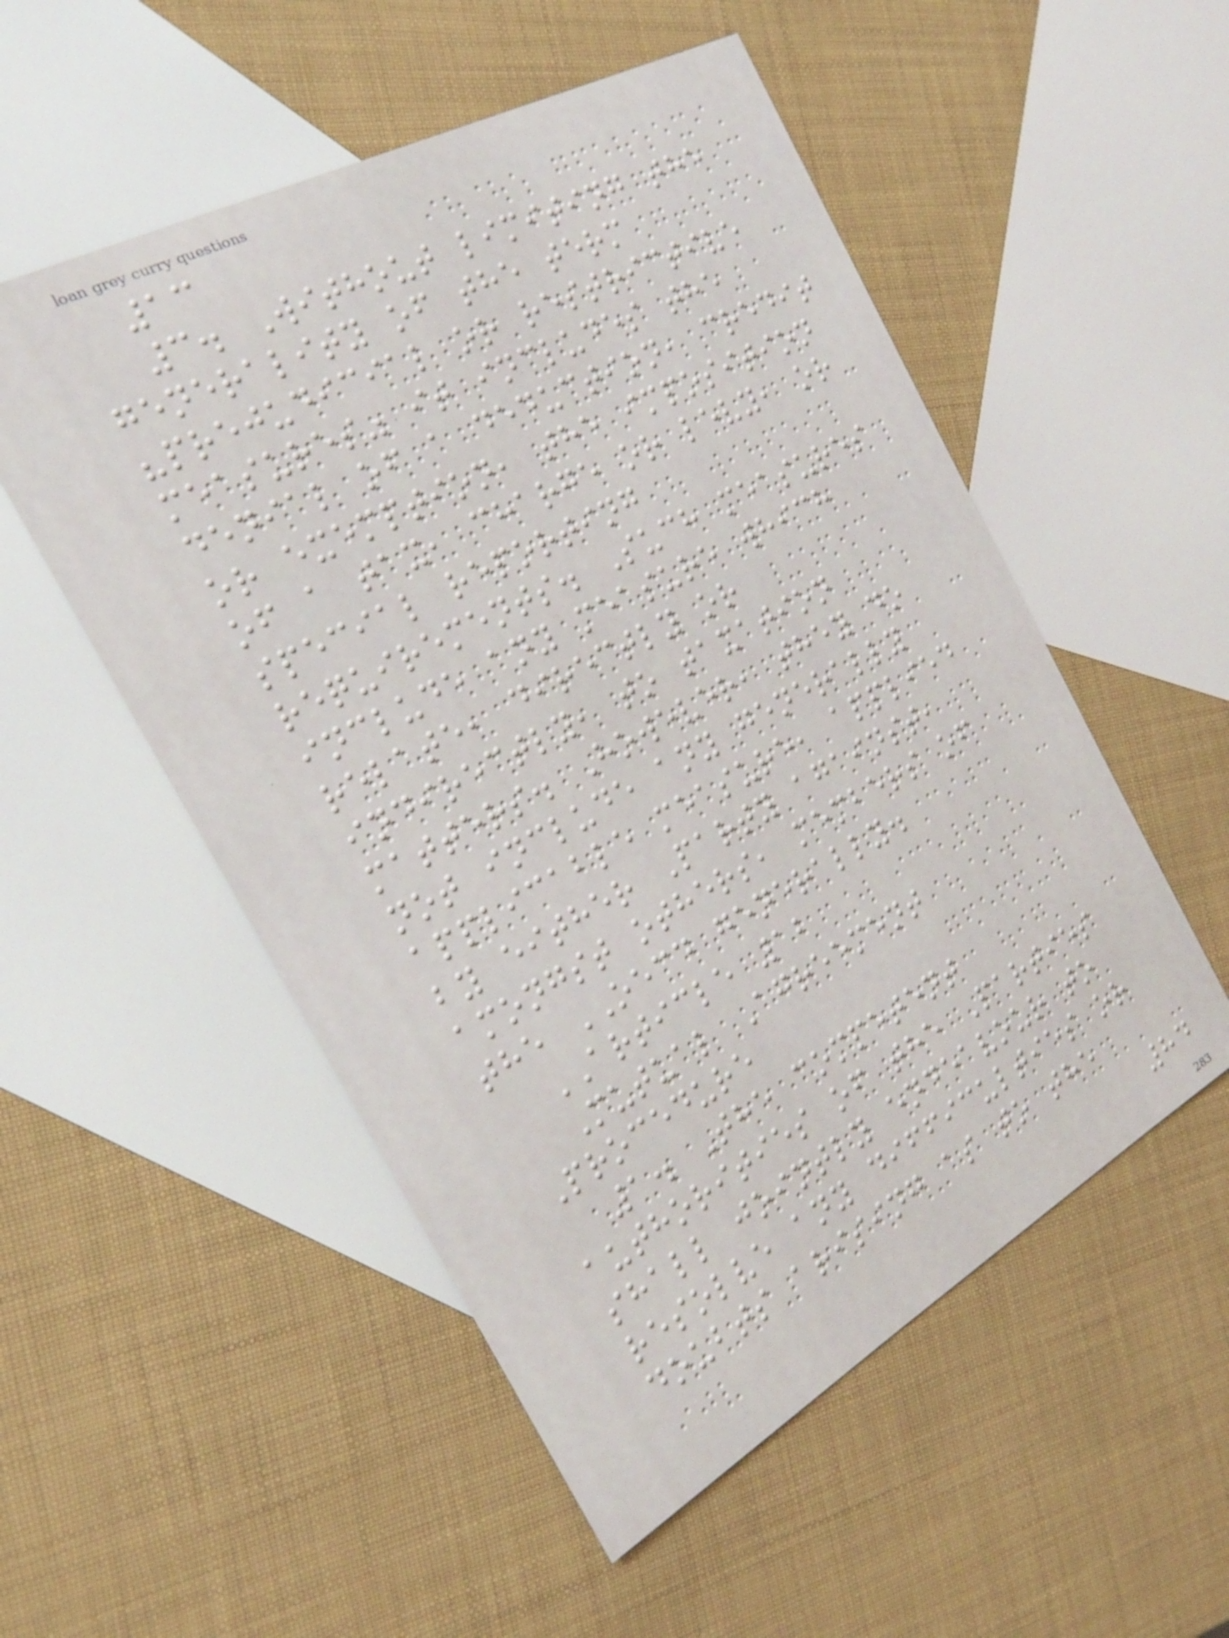13
3. Without limiting the
generality of the term
"prejudicial or restrictive
measures" it includes the
denial of a deduction, credit
or exemption, the imposition
of a tax, charge or levy, or
special reporting
requirements. Such measures
include any measure which
relate, directly or
indirectly, to taxation
matters. However, they do
not include any generally
applicable measure, applied
by either Party against,
amongst others, members of
the OECD generally.
ARTICLE 12
Mutual Agreement
Procedure
1. The competent
authorities of the Parties
shall jointly endeavour to
resolve any difficulties or
doubts arising as to the
84
